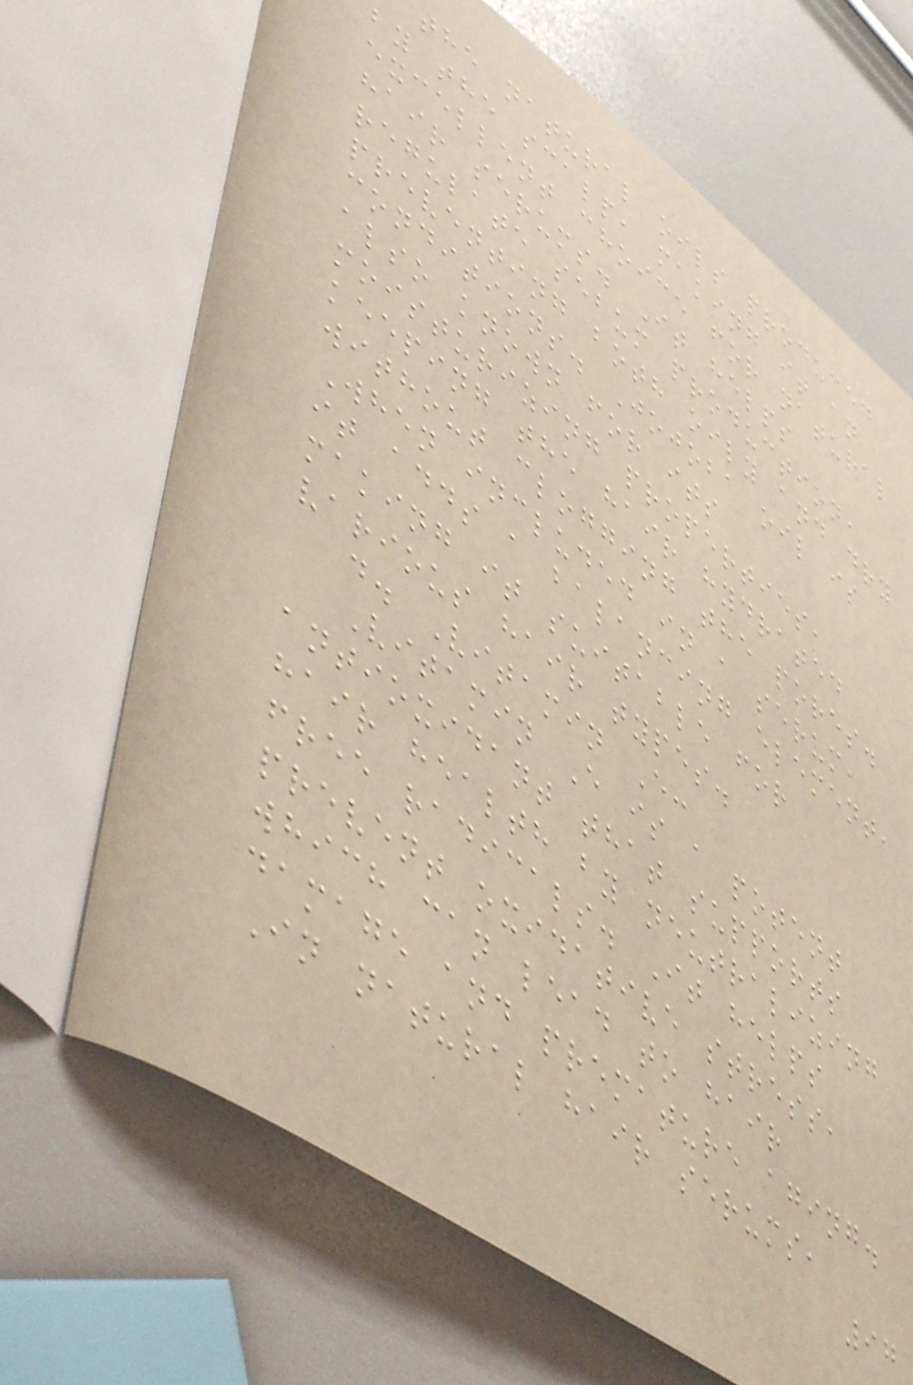the natural oils produced
by the scalp, making it an
excellent choice for natural
hair serums. It helps
regulate sebum production,
preventing both oily and dry
conditions. Jojoba oil is
also known for its
moisturizing properties,
keeping the hair hydrated
without clogging the pores.
When included in a serum,
it adds a balancing element,
making it suitable for
various hair types.
d. Vitamin E:
Vitamin E is a potent
antioxidant that supports
hair health by neutralizing
free radicals. It helps
prevent oxidative stress,
which can lead to hair
damage and premature aging.
In natural hair serums,
97
